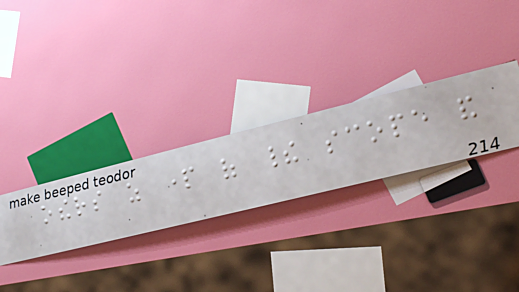others as part of their scope and
